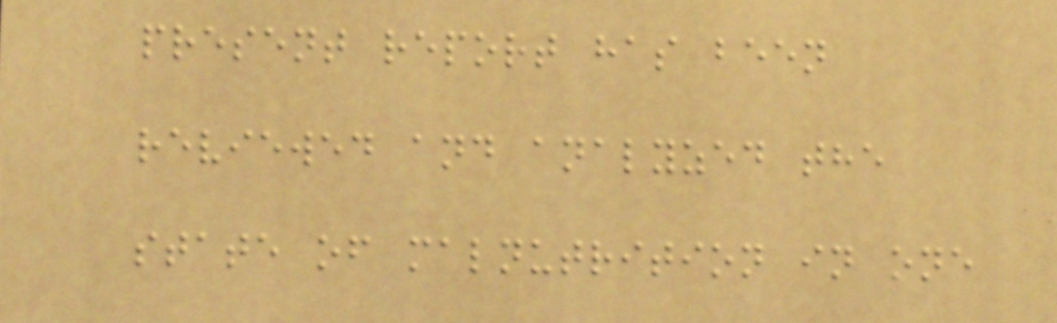present report has been
reviewed and analyzed the
state of malnutrition in one
